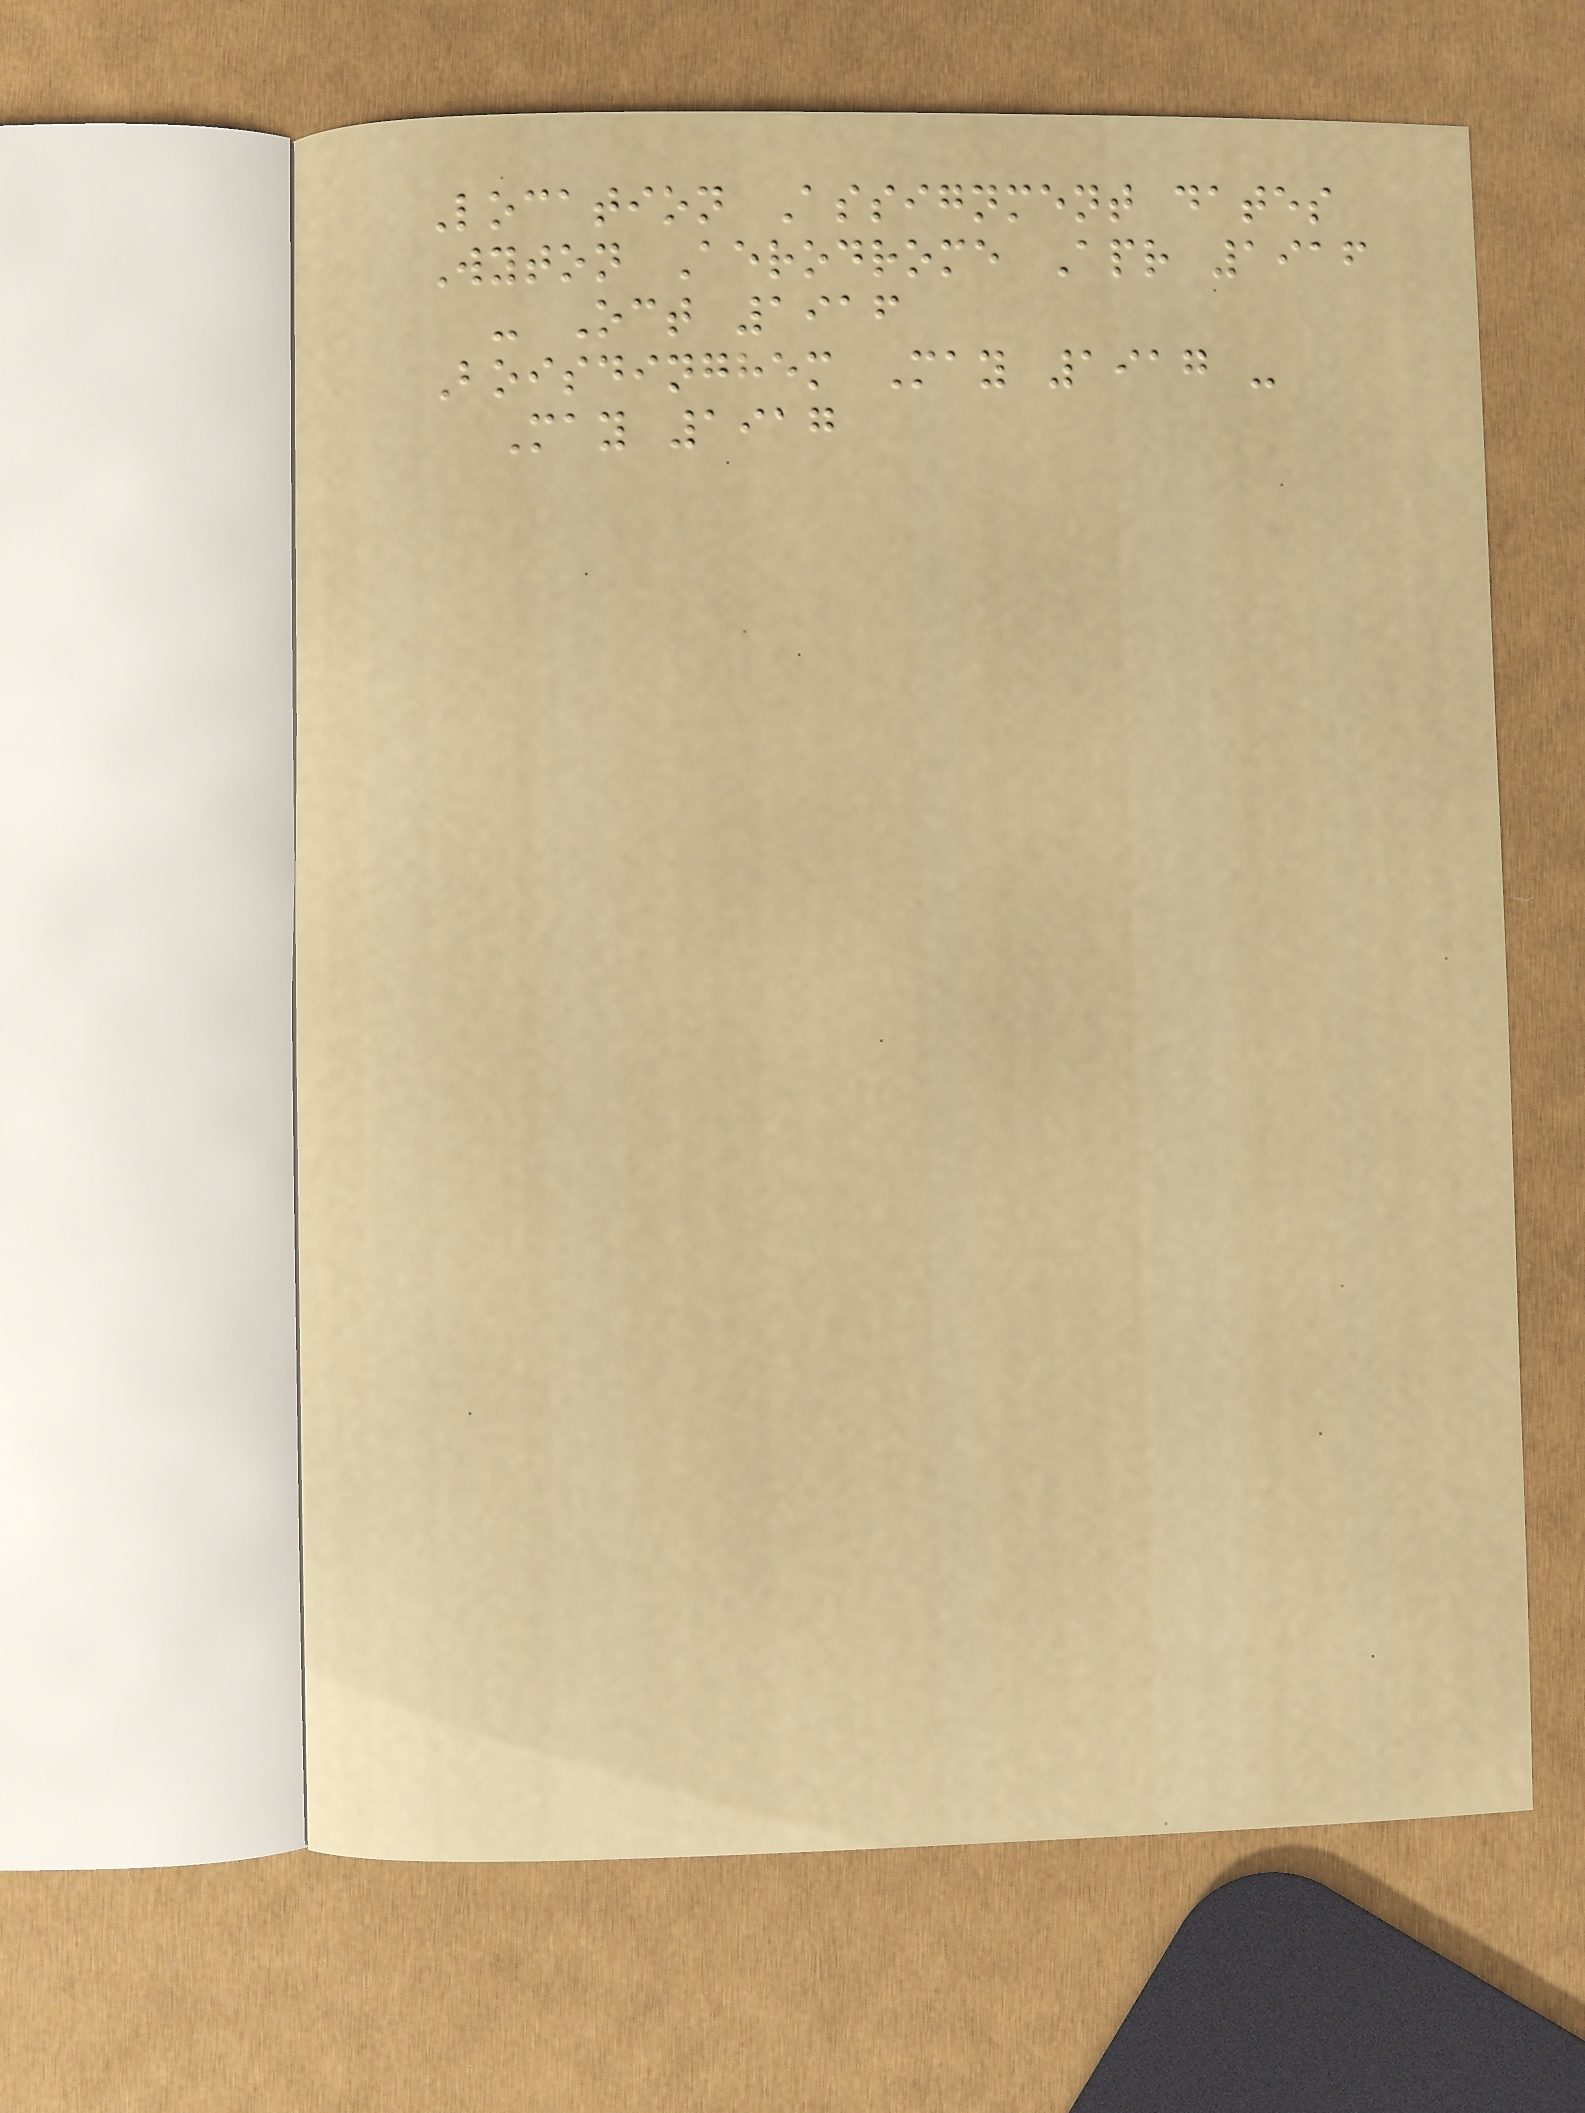Location Assignment dates
Wyton Aerodrome Apr 1916
- Oct 1916
Boisdinghem May 1917 -
May 1917
